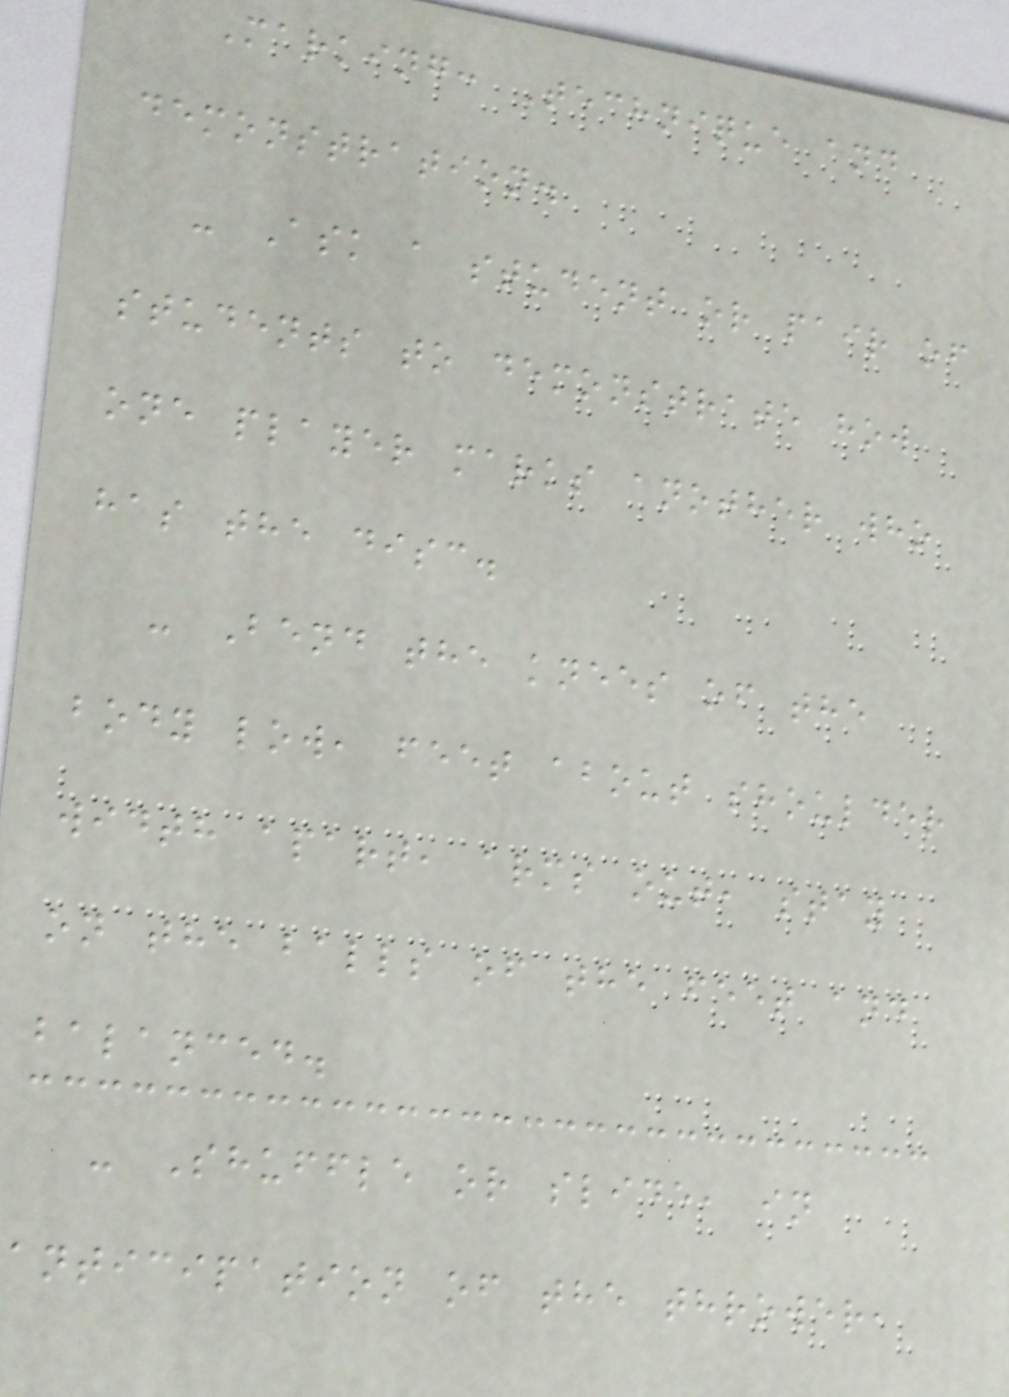Marking: Technique and
demonstration.
- Ask a student or pair of
students to demonstrate how
one player marks another who
has the disc.
- Bend the knees of the
body low, feet about shoulder
width apart, arms out, stay
on the balls of the feet and
balanced.
- Shuffle or slide, in
anticipation of the thrower,
